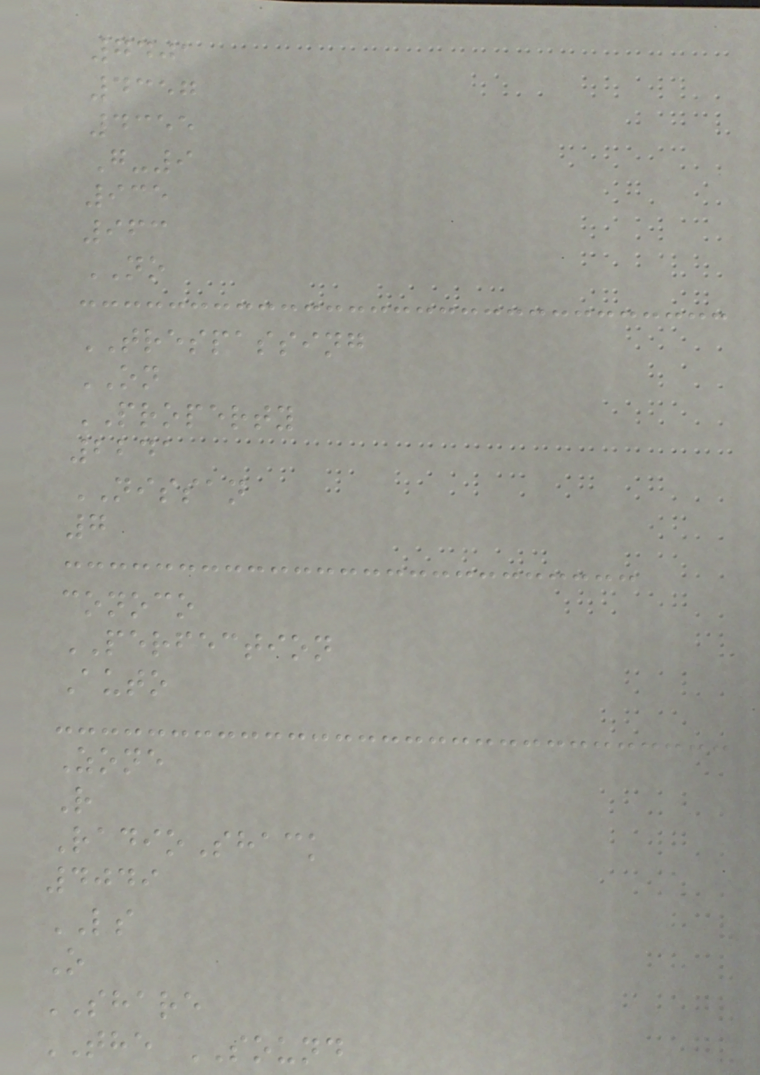7401
4357
4355
G-9
935
963
NO
TRESPASSING
ON
PROPERTY
2241
NISSAN
7
conoco
PERFECTION
Auto
Zone
R
RadioShack
4049
LS
O
SHARE
THE SOUND
